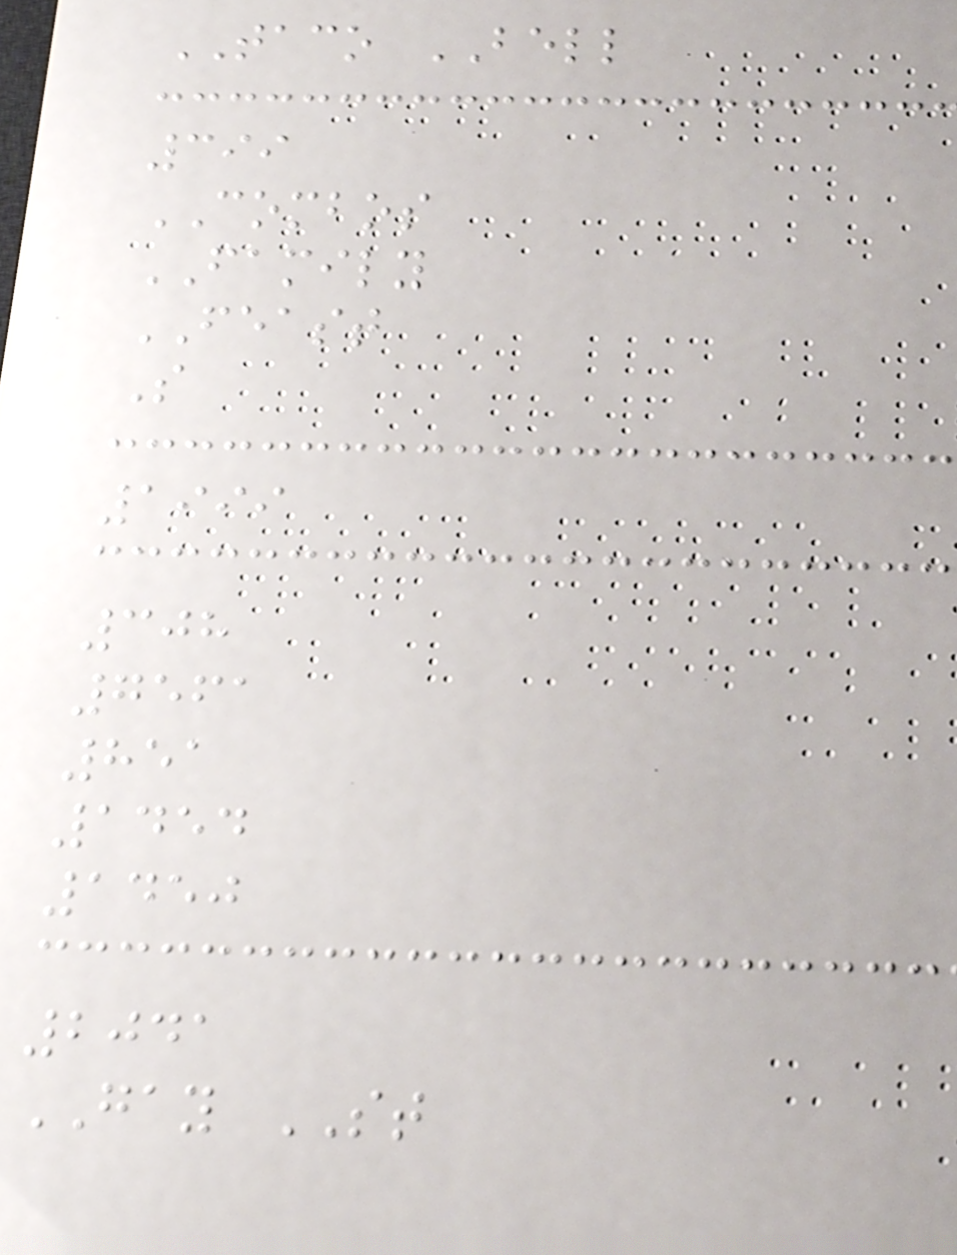TACO BELL
399
COMBOS
FAMILY
FEAST
S
1999
308
7561
851
1454
1450
2041
GAY ST
